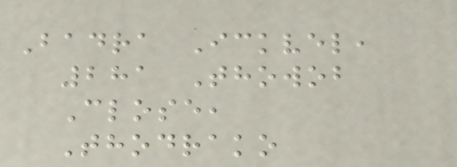Badra Ickvel,
281 Thowob
Close,
Thodrako
